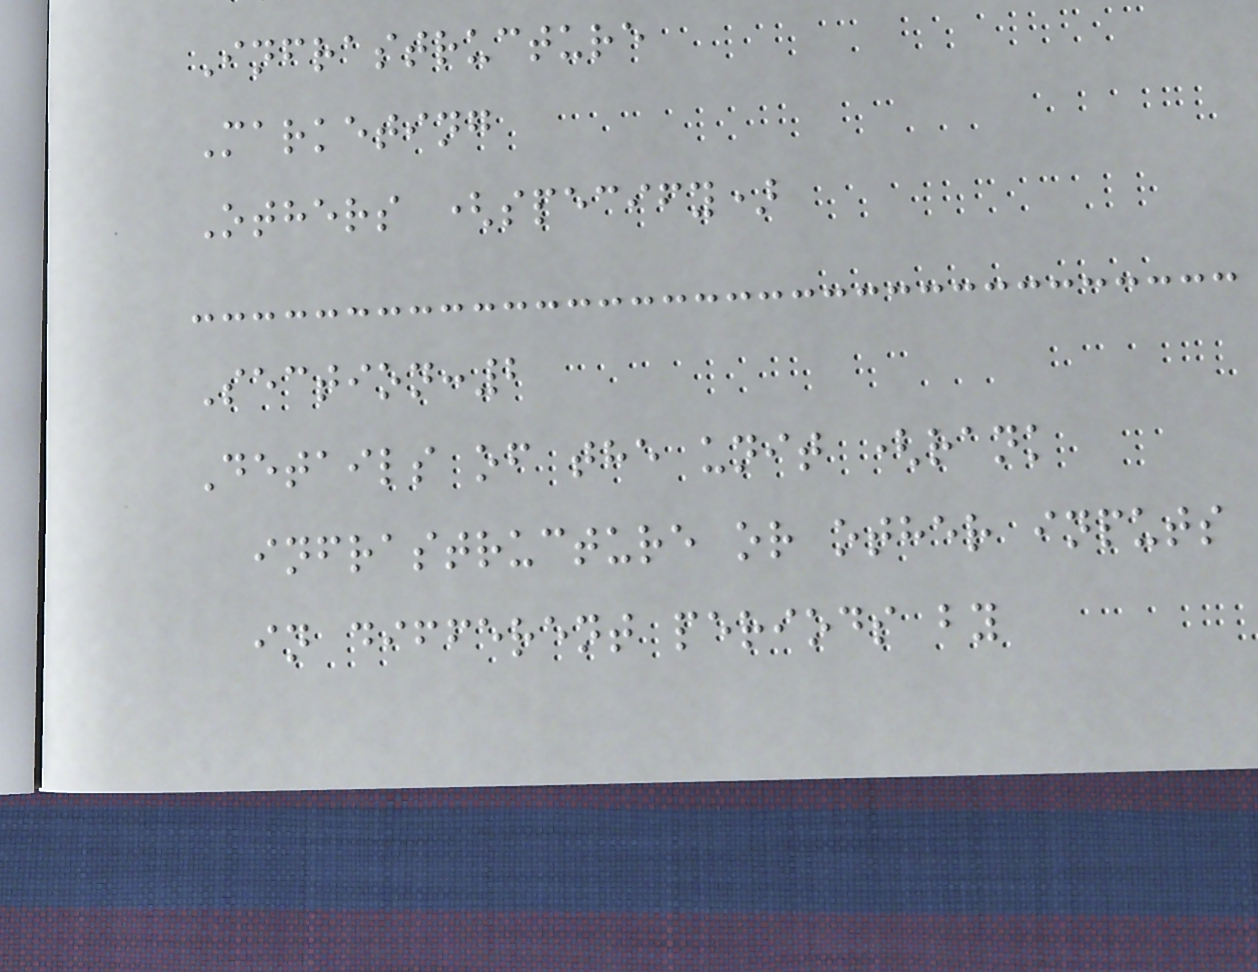Infrastructure
Marketing
Others (specify)
Section:2
Details of the unit (rank
infrastructure or other inputs
in different periods by
